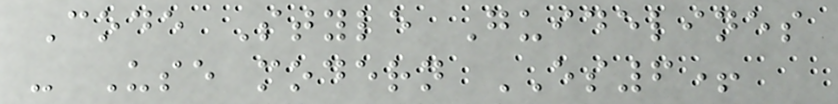Code Style Guidelines
- Use modern ES6+
